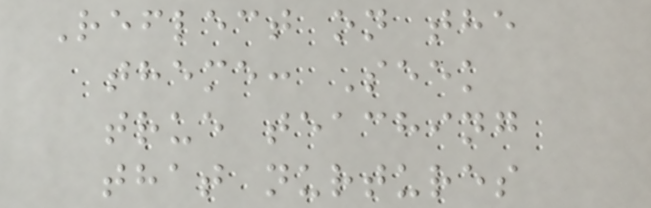Reflect on the
theme: Seek
true teaching
that nurtures
